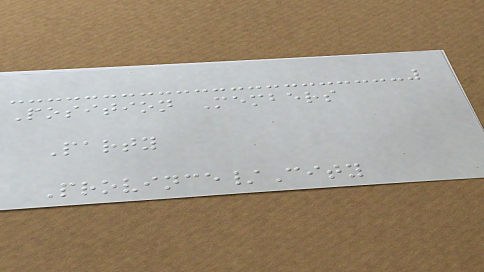Position Members
Party
Province/City
